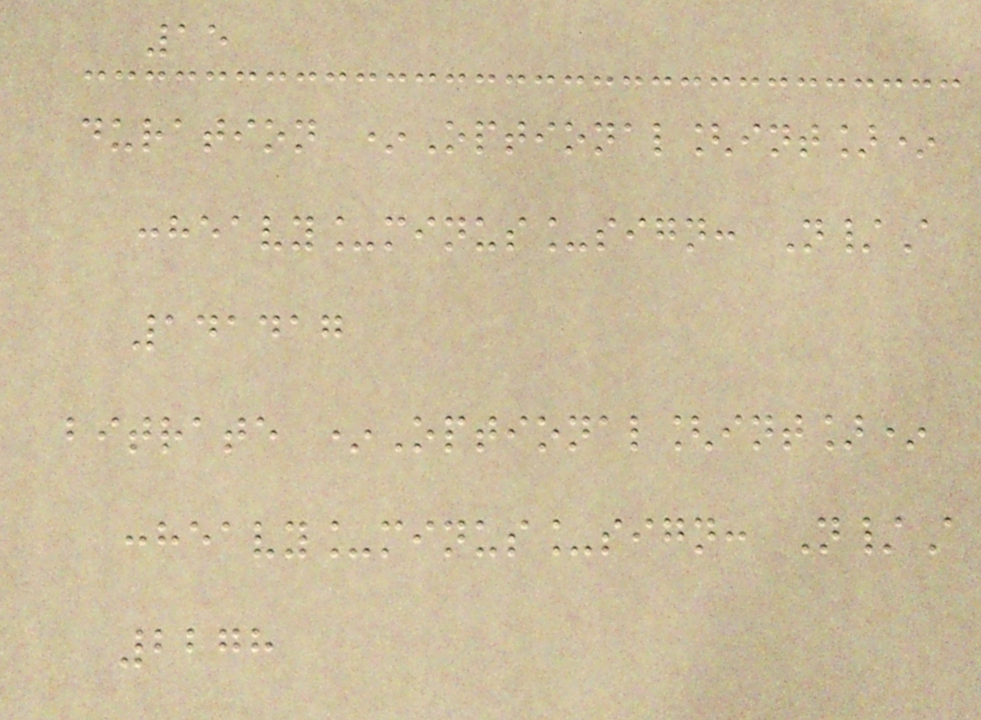15
duration *Optional[int]*
:heavy_minus_sign: N/A
141417
bitrate *Optional[int]*
:heavy_minus_sign: N/A
2278
